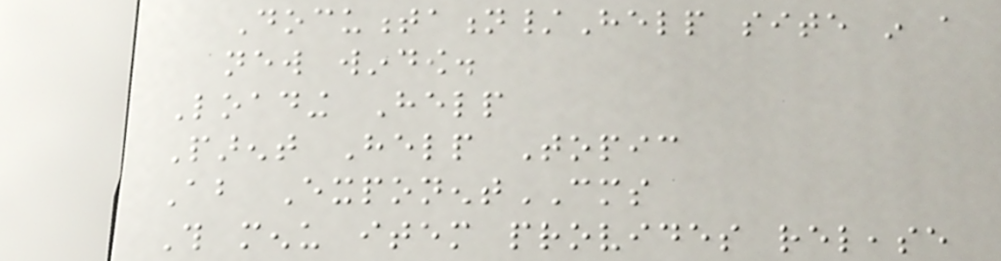Documentation/Help site in a
new window.
Loading Help
Parent Help Topic
About ExponentCMS
This menu item provides release
